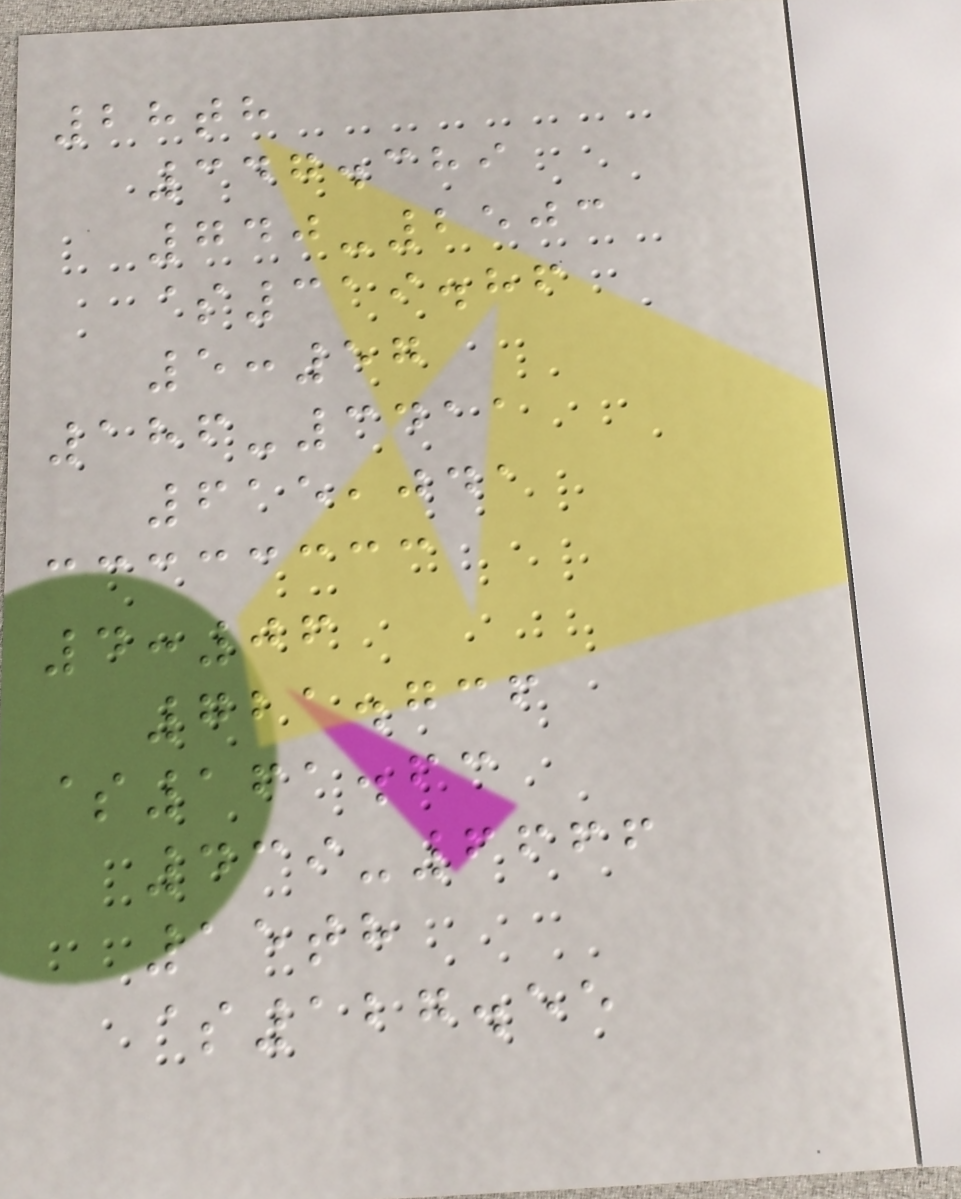28th
347.389
740-2503
$319.86
5:57
186-3411
615,041
4:06
721.736
$161.63
439-6666
15th
$127.55
